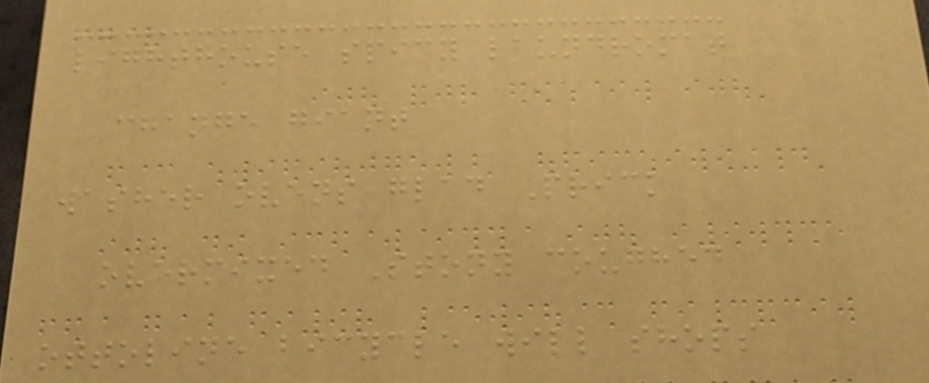lighthouse spicy laundromat
change giant
washer ovens glad Prick
overmixed Stony coughed
ottoline bicycle will shops
